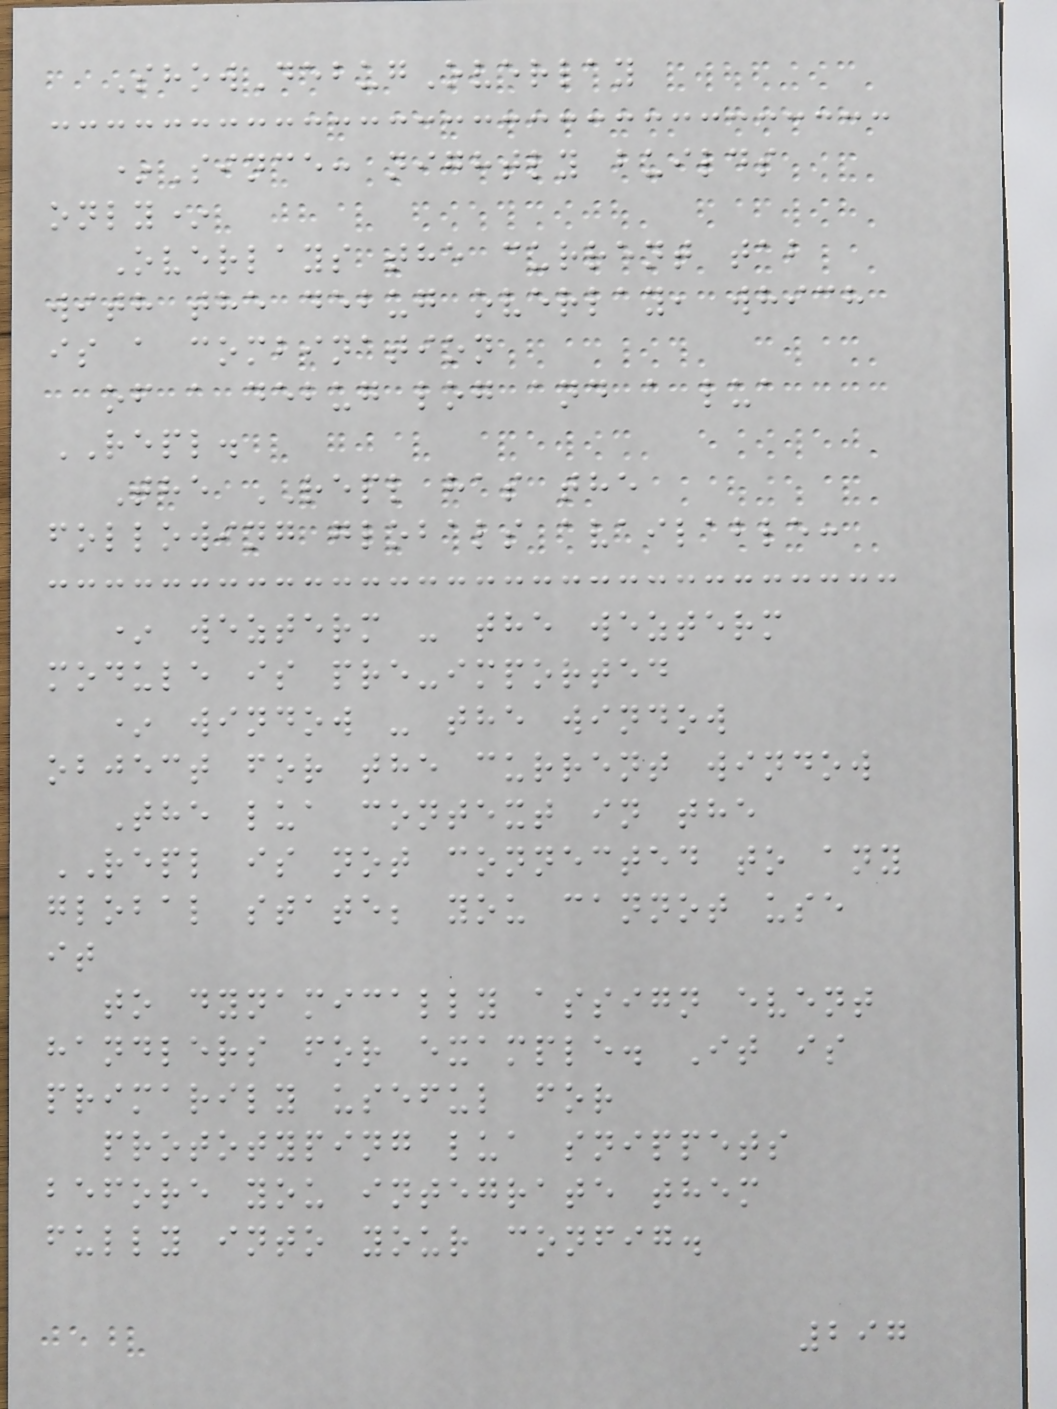ShowDebugOverlay
*Since: nightly builds
only*
Overlays the current tab
with the debug overlay, which
is a combination
of a debug log and a lua
REPL.
The REPL has the
following globals available:
* wezterm - the wezterm
module is pre-imported
* window - the window
object for the current window
The lua context in the
REPL is not connected to any
global state; you cannot use
it
to dynamically assign event
handlers for example. It is
primarily useful for
prototyping lua snippets
before you integrate them
fully into your config.
297
